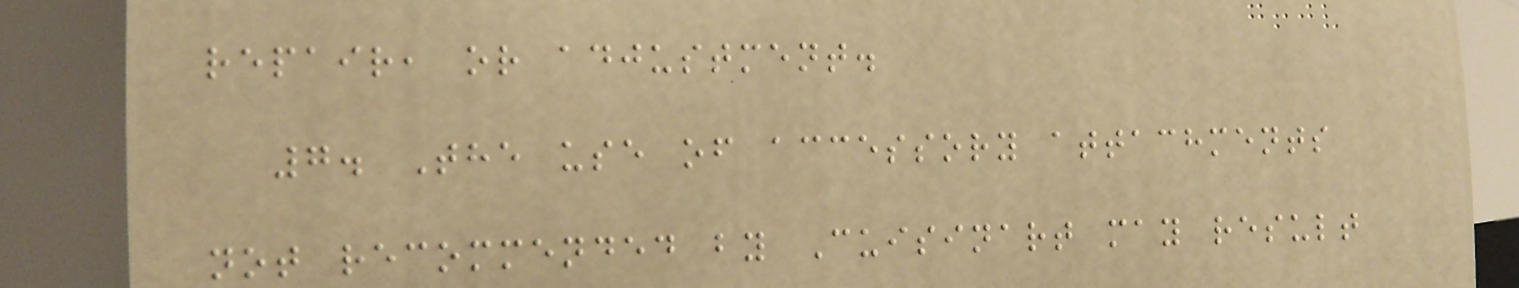repair, or adjustment.
7. The use of accessory attachments
not recommended by Cuisinart may result
